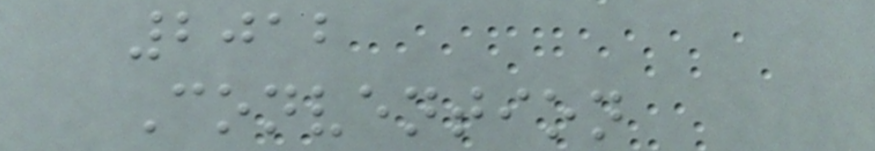2012
Convention
